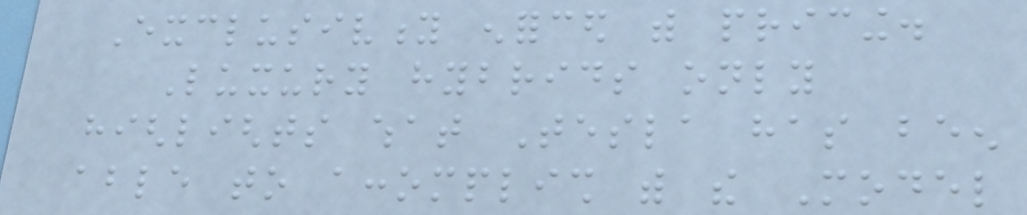Exclusivity enforced with pricing.
Luxury hybrids only
highlights what Tesla has been
able to accomplish with the Model
